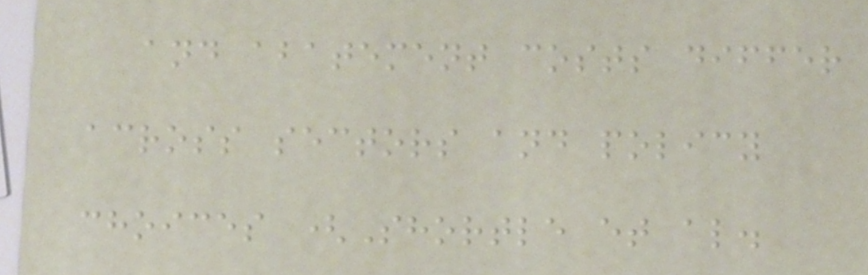and abatement costs differ
across sectors and policy
choices (Shortle et al.
